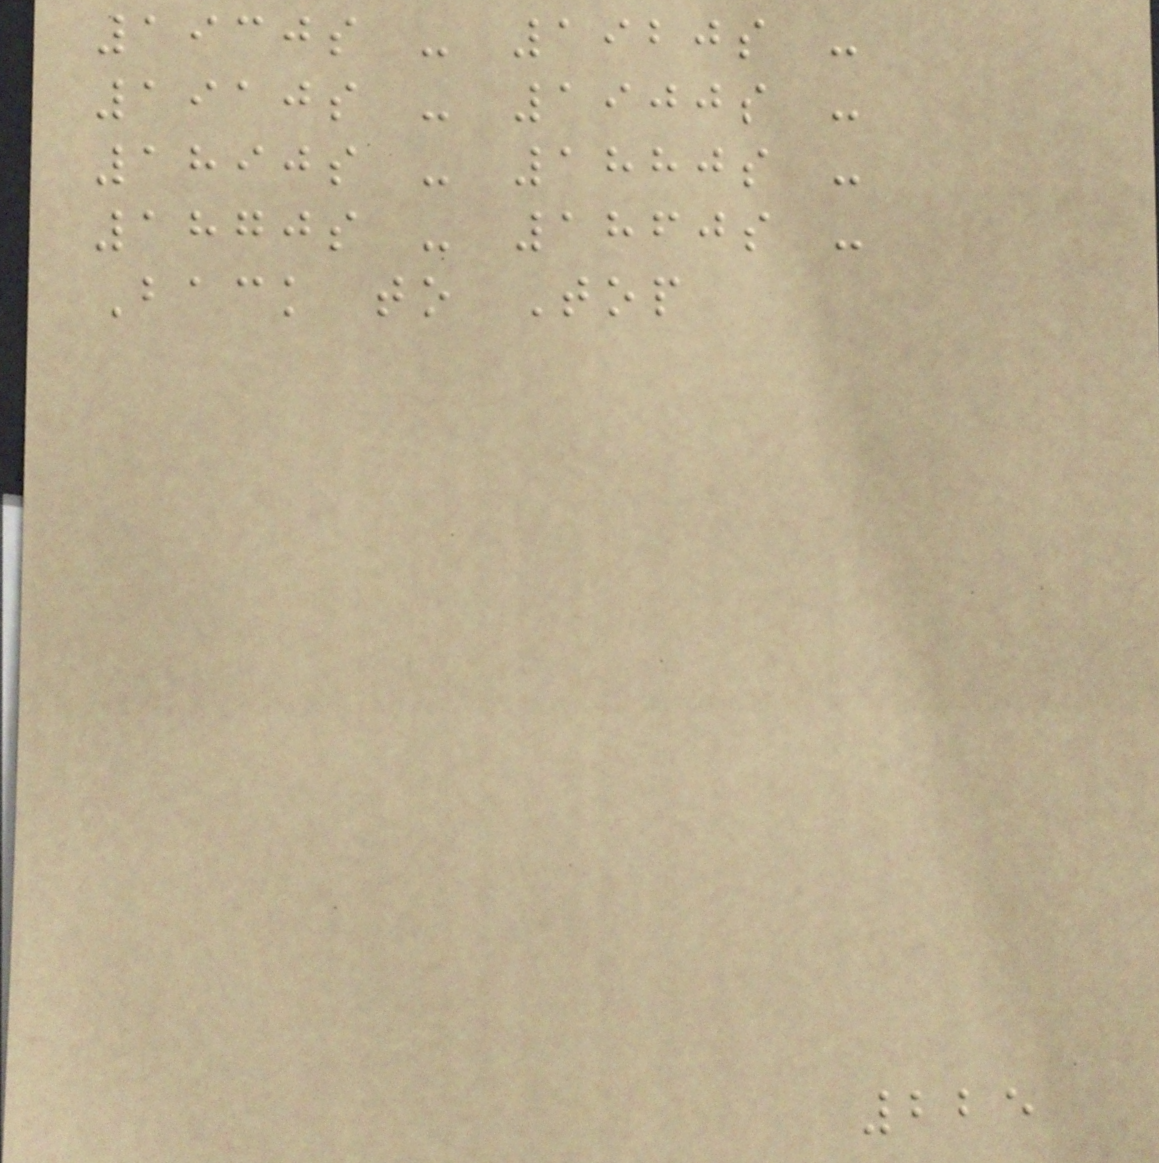1930s - 1920s -
1910s - 1900s -
1890s - 1880s -
1870s - 1860s -
Back to Top
225
